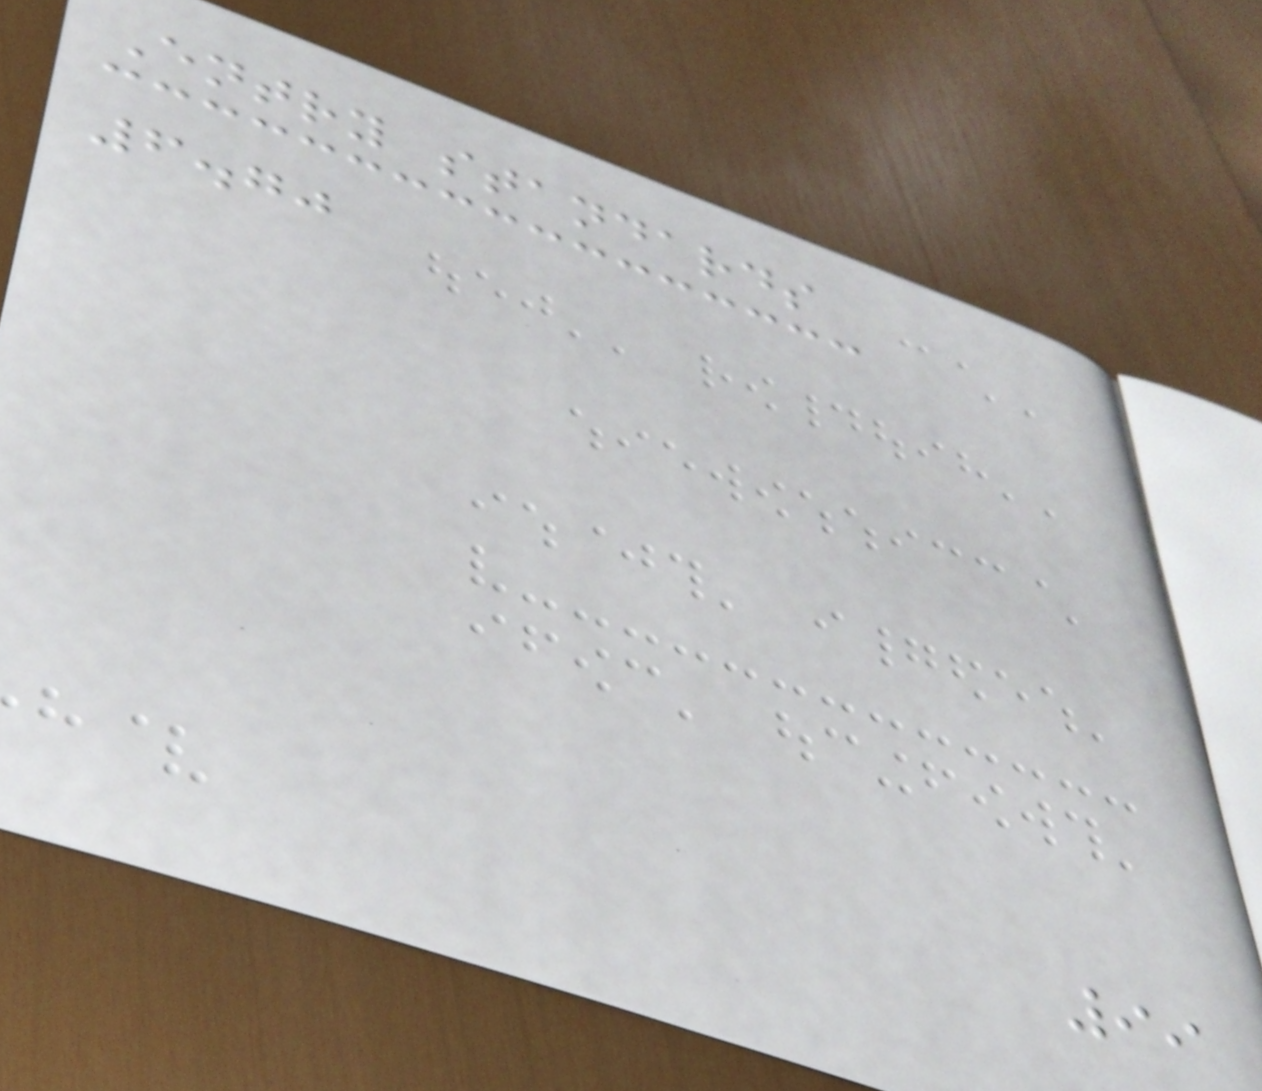Entry standards
6.70
99
